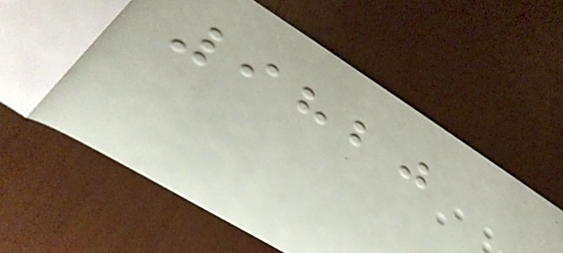9820
